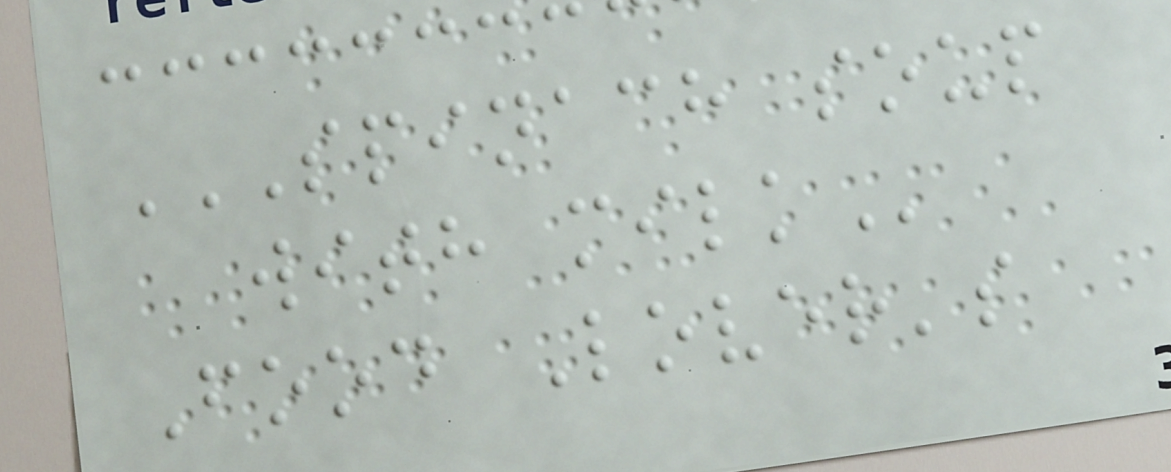SPINACH SOUP
WITH MILK
Food Lover's
